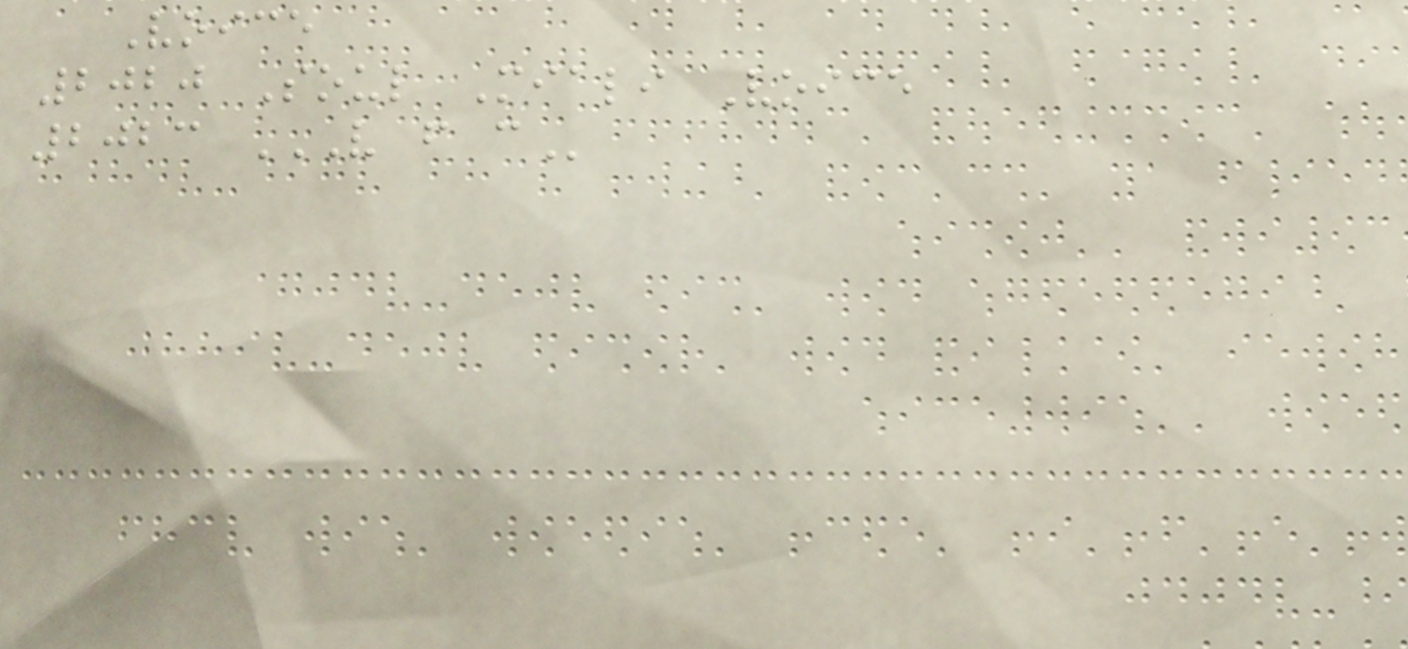Voice
2020 Soul Miali Voice
2023 V F C
